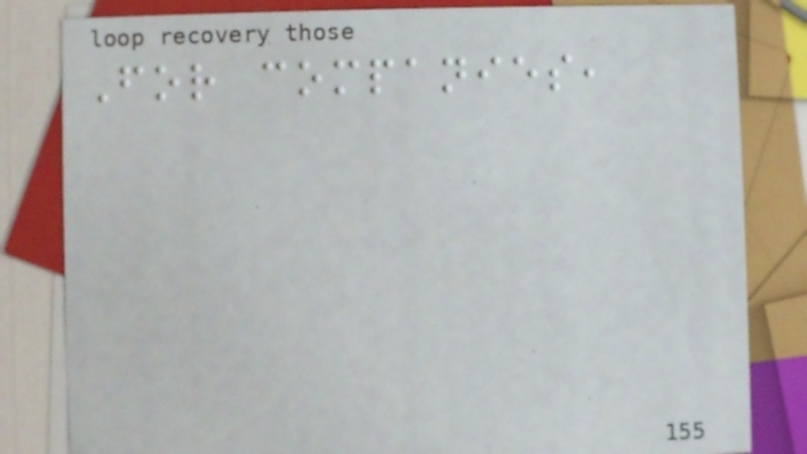For companies,
